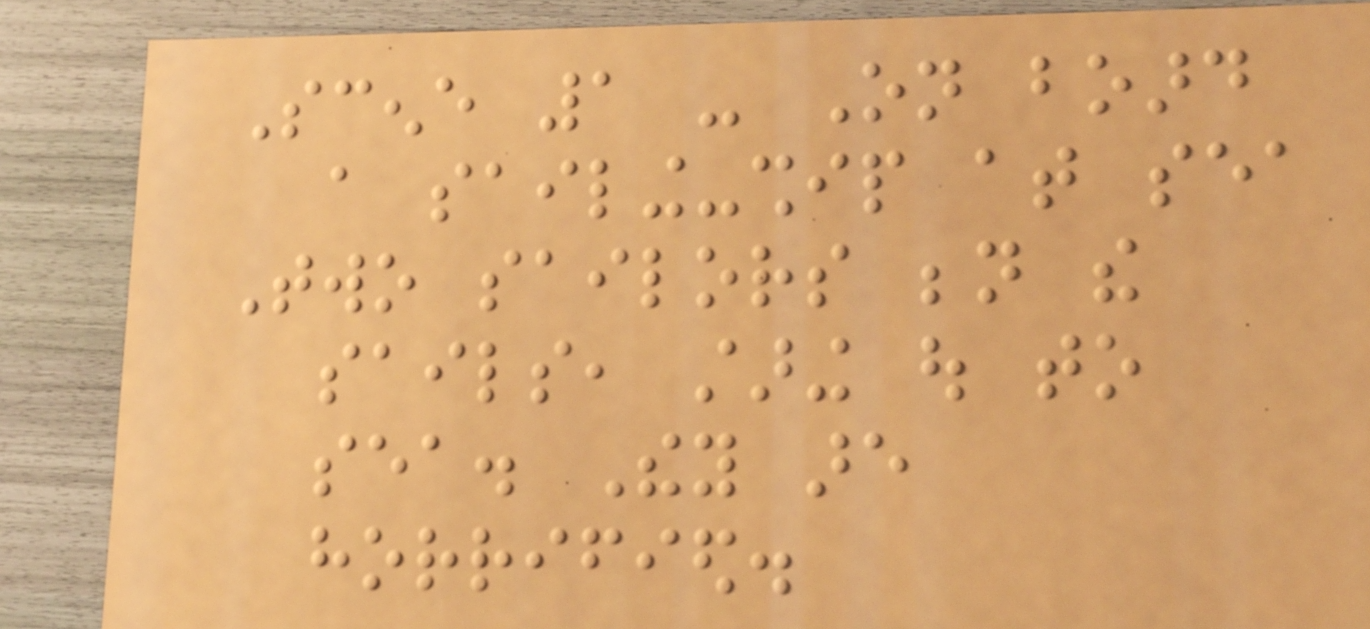Scene 1 - On board
a sailing-ship at sea
Two sailors beneath the
sails, staring out to
sea. They are
horrified.
